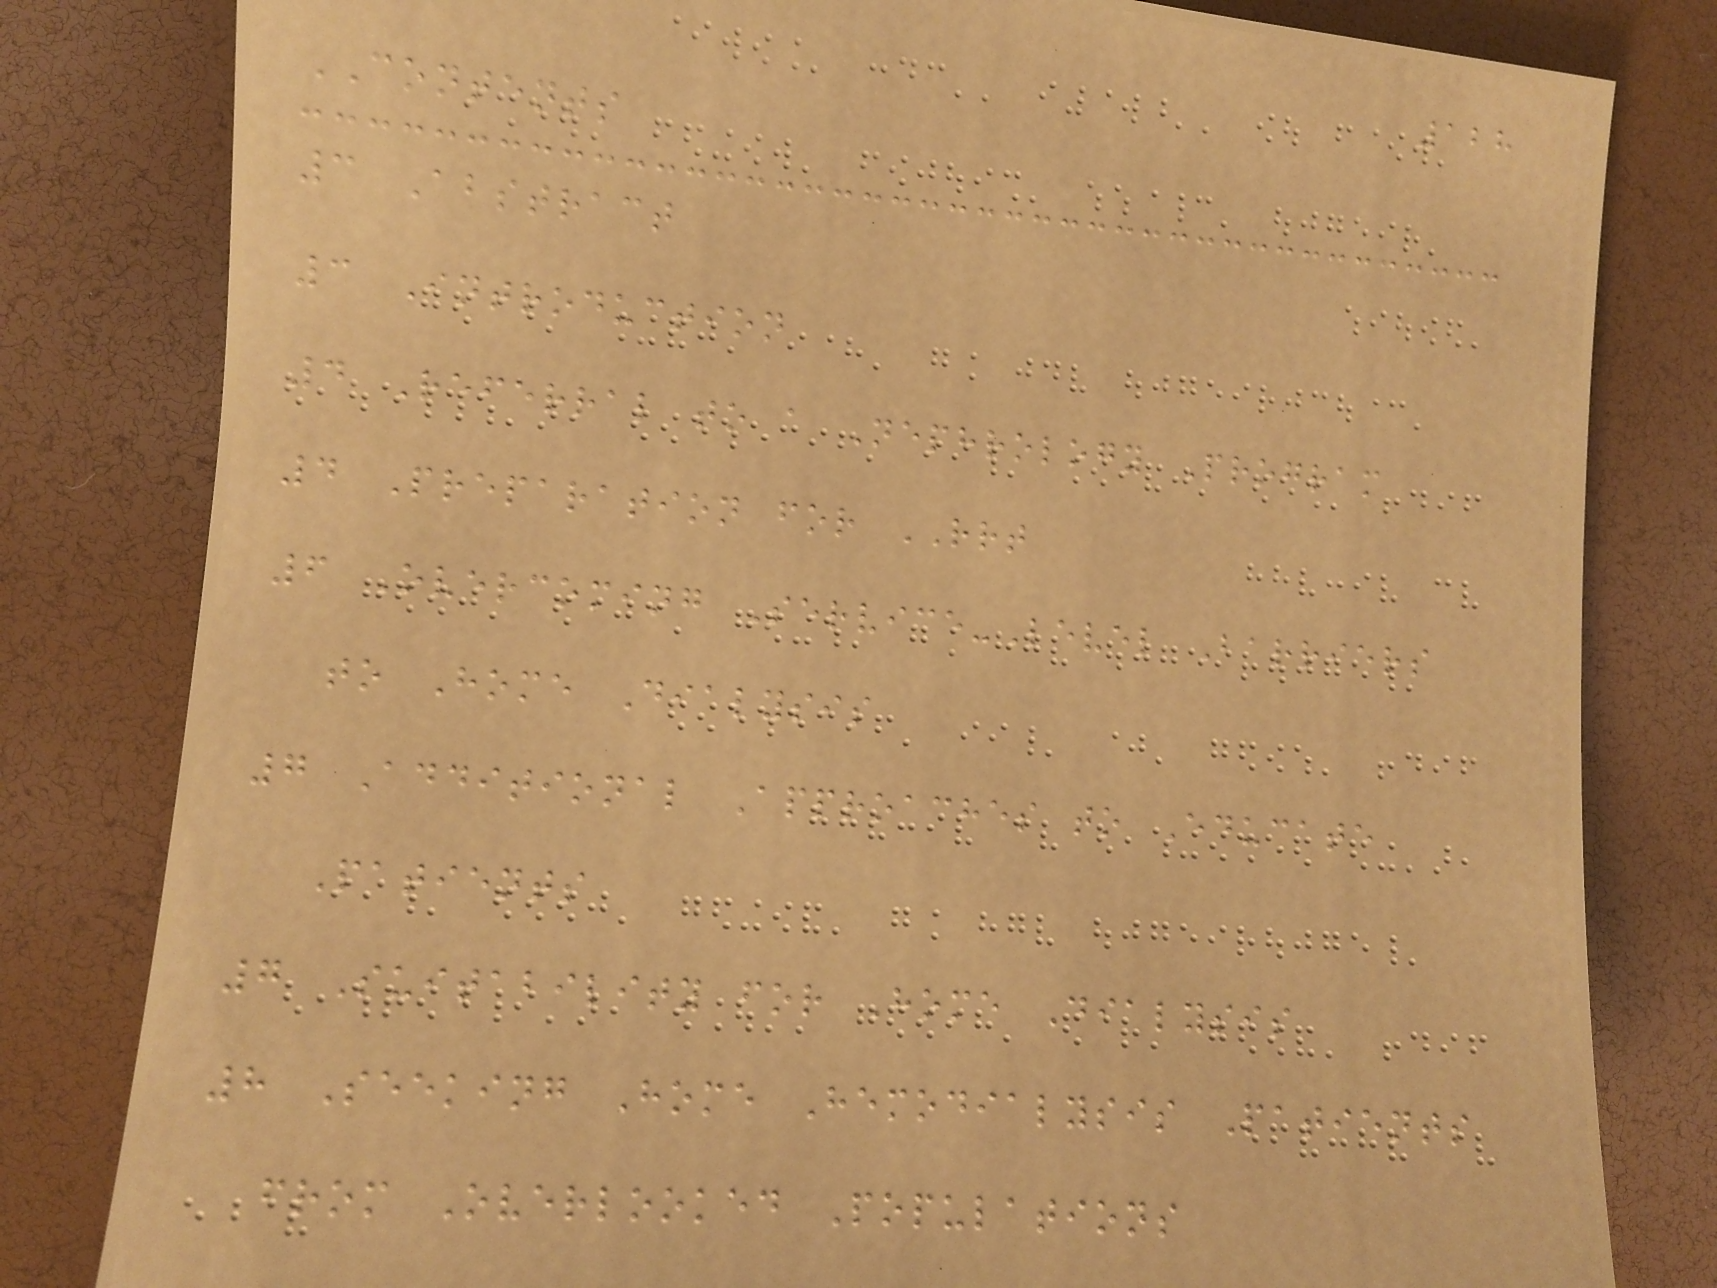128
CONTENTS
3 Abstract
3 Introduction
4 Referral to a Nephrology Program
4 Preparation for RRT
6 Overcoming Service-Level Barriers
to Home Dialysis
7 Additional Approaches to Educate
Patients
7 Suitability for Home Dialysis
8 Seeking Home Hemodialysis Patients
from Overlooked Populations
